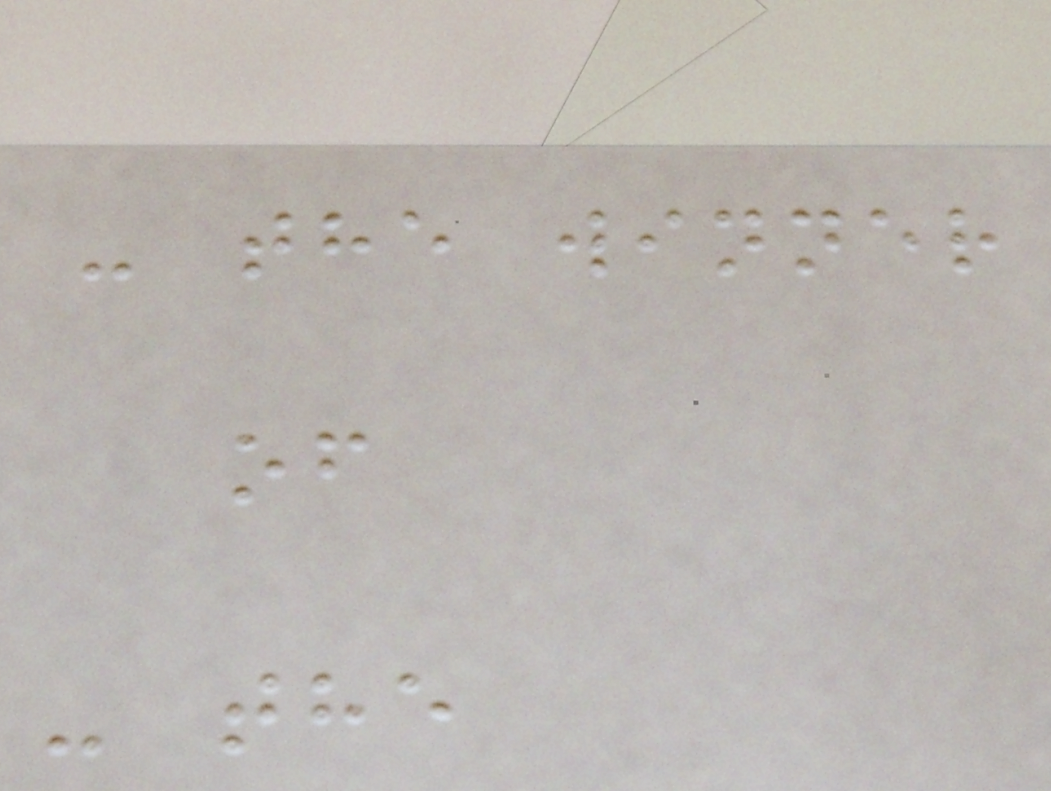- the winner
of
- the
